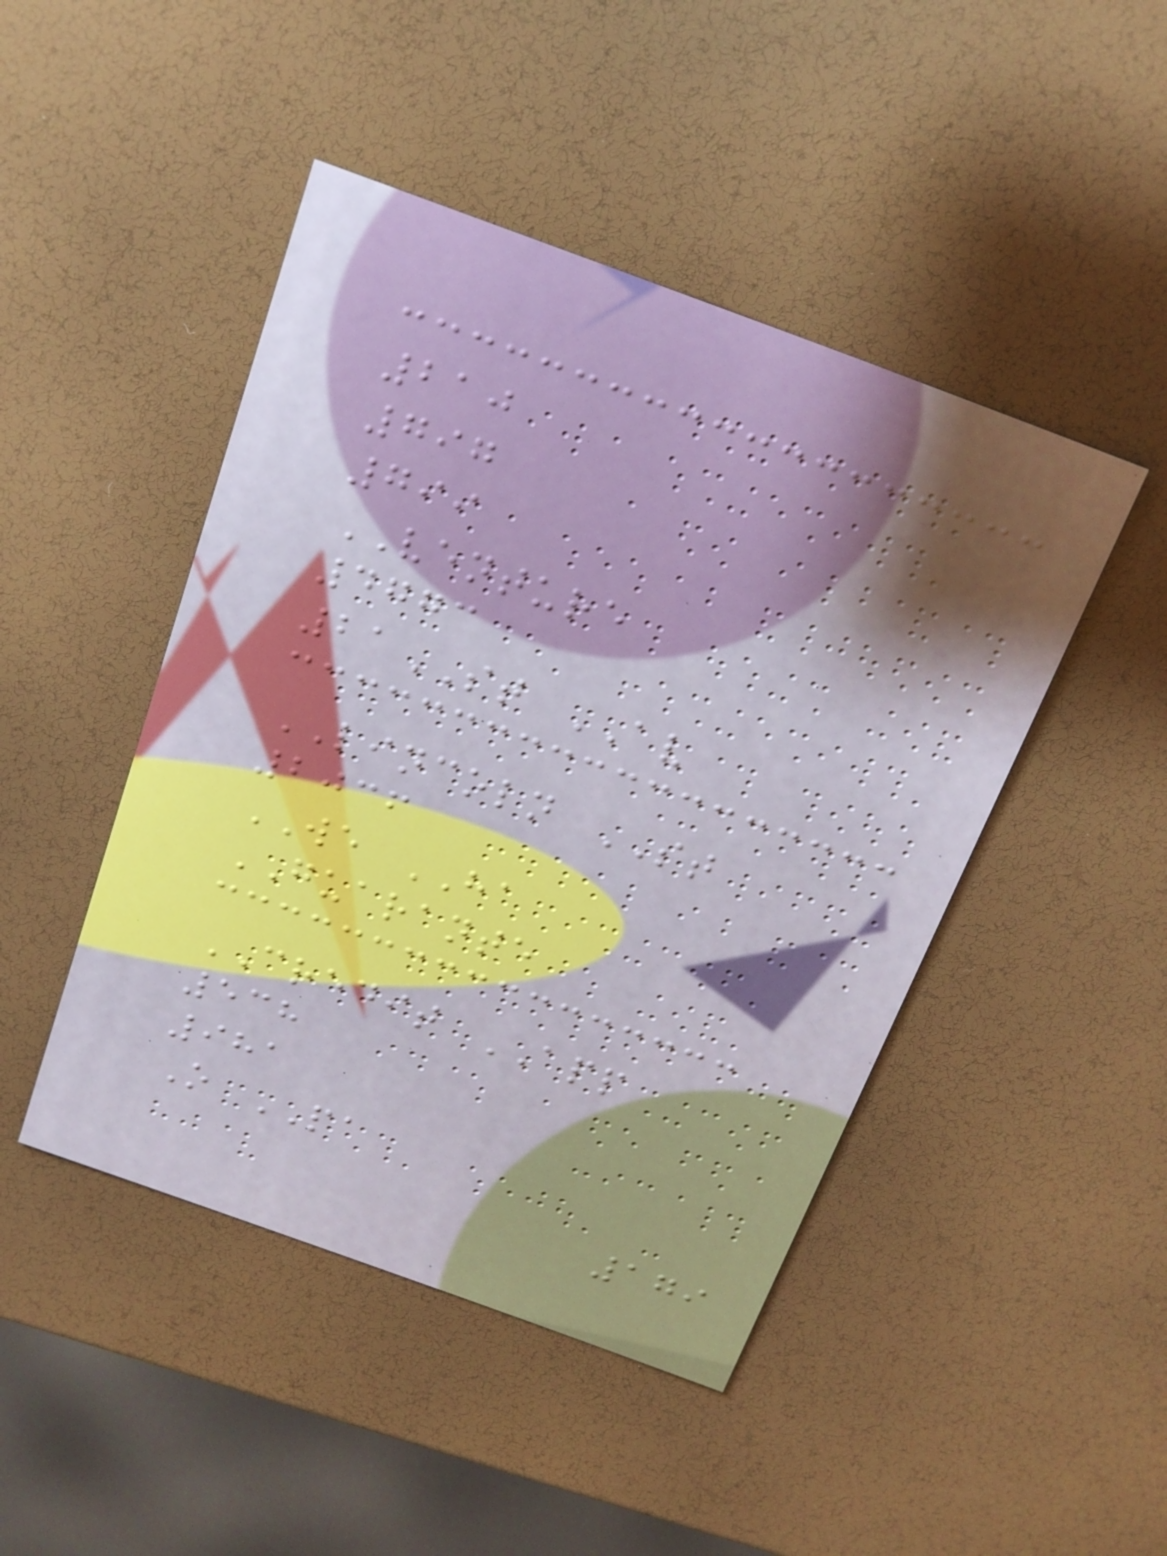210
797
799
VENTURE
4773
21ST AV
LINCOLN ST
2036
WE HA
GUARANTE
CREDIT APP
538
981
O PA
179
